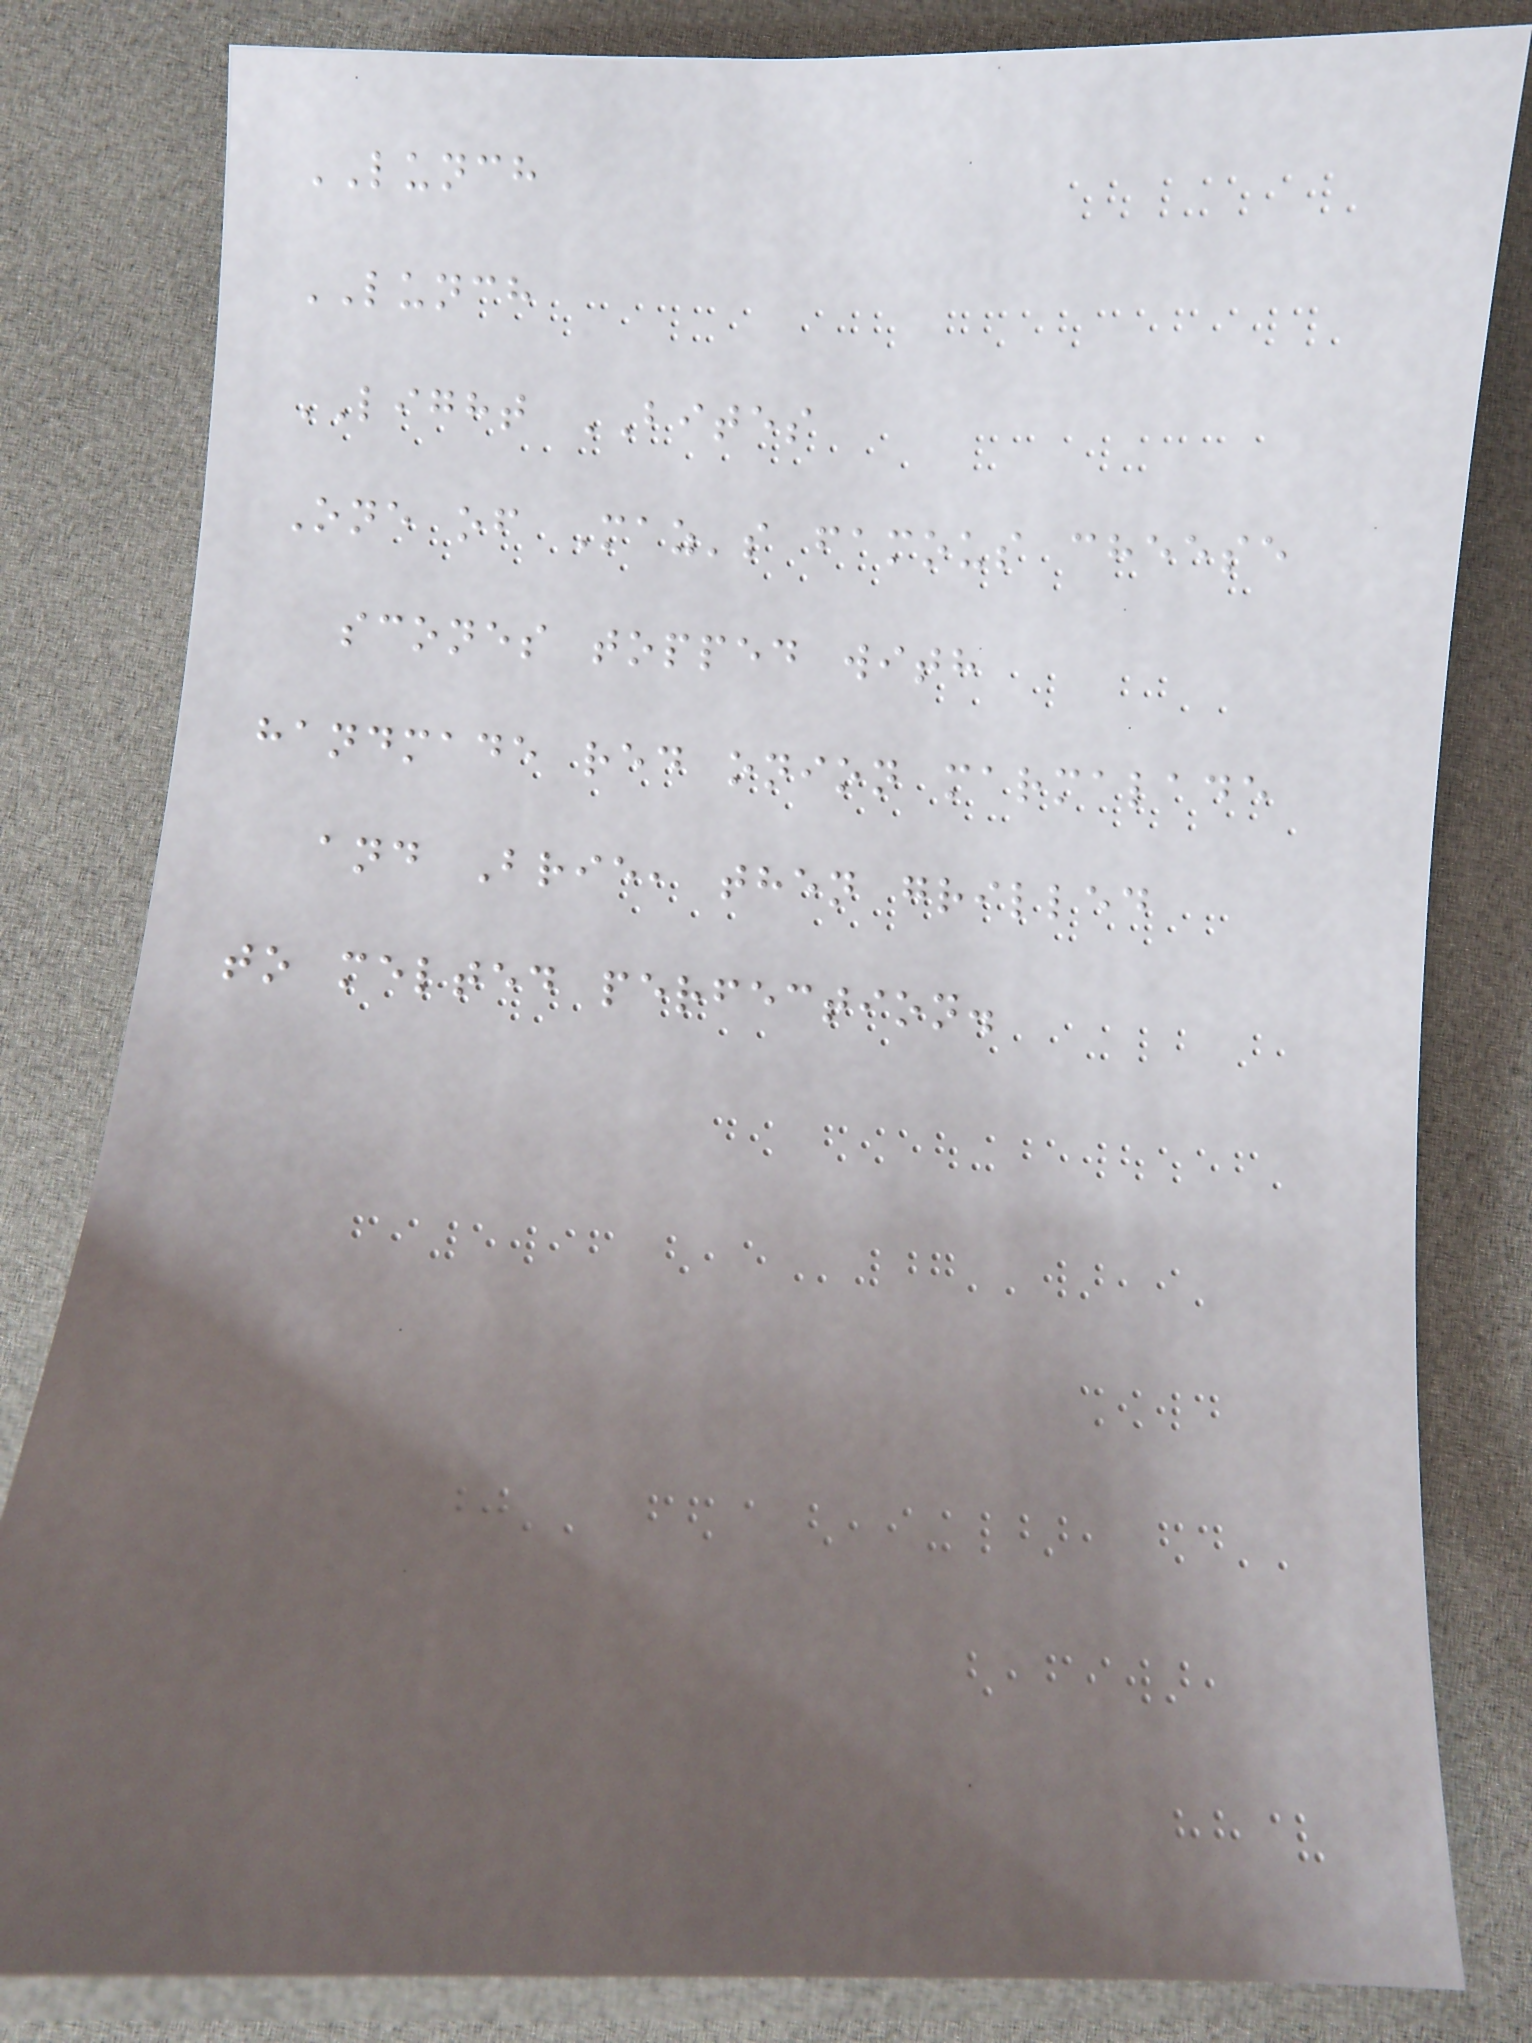LUNCH
LUNCH
LIGHT BITES
One of Maz's famous cheese
scones topped with
handmade red onion marmalade
and Brie, then grilled
to melted perfection.
